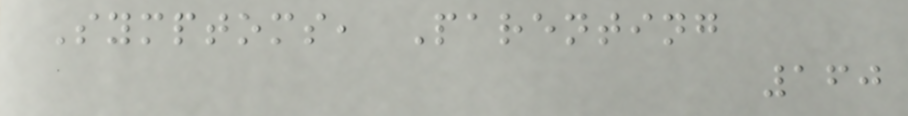Symptoms, Parenting
160
